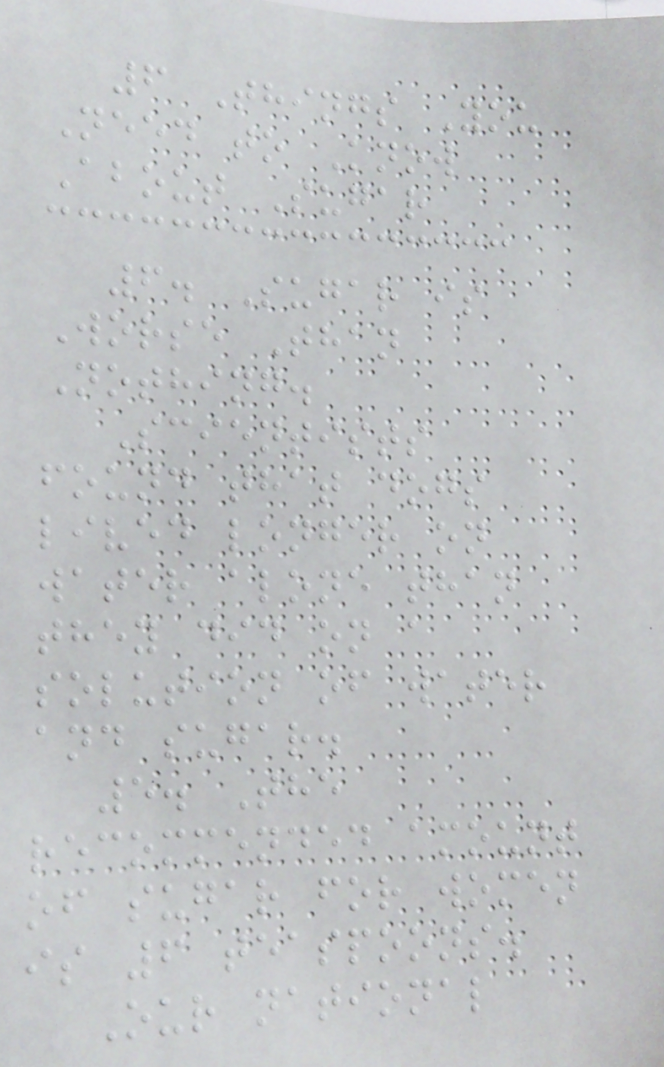6 Things You
Need to Know
About Sugar
6. Sugar is
Worse Than
Nothing.
Scientists
found that dogs
lived longer on
water alone than
they did on a
solution of water
and sugar.
5. The
recommended amount
of sugar for women
is 6 teaspoons.
Our national
